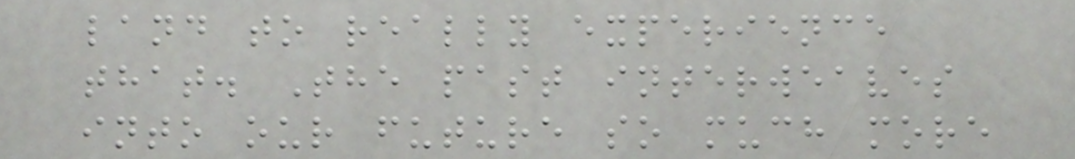land to really experience
that. The past interweaves
into our future so much more
